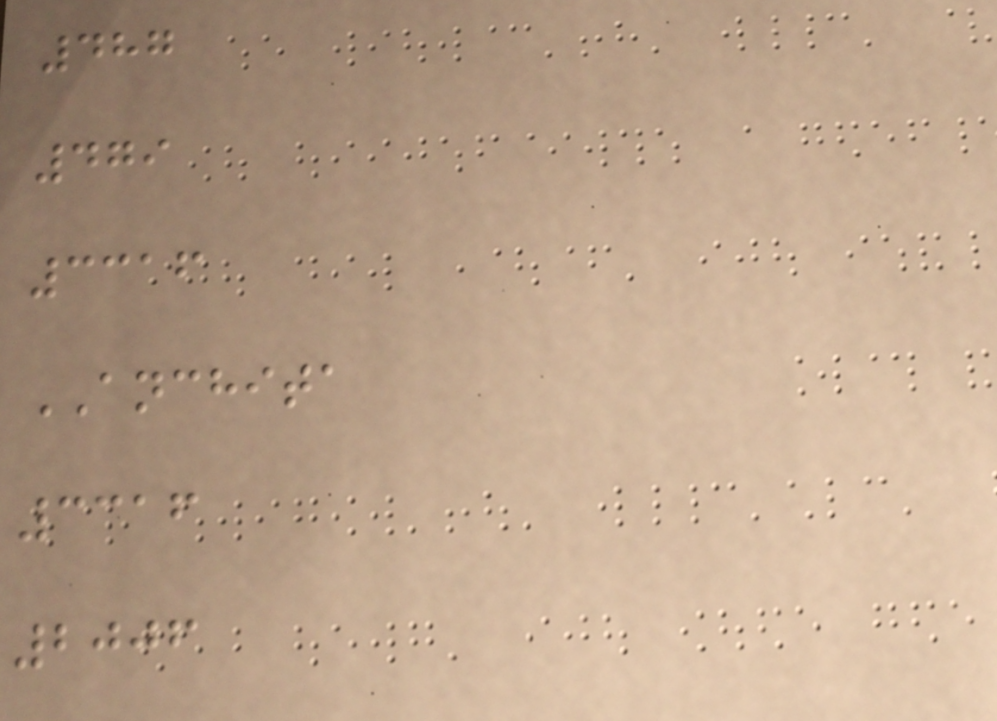487
479
3316
ANCHITA
3316
2006
